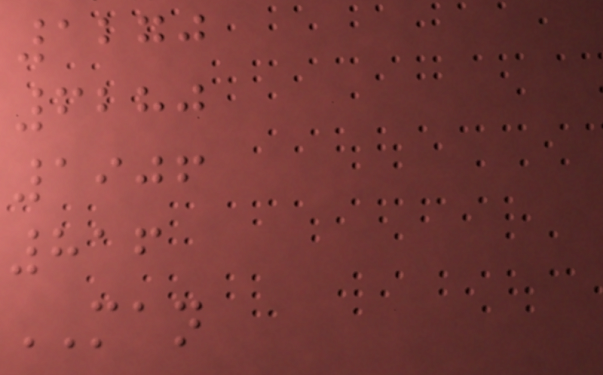1270
6280
1906
816
MAN
